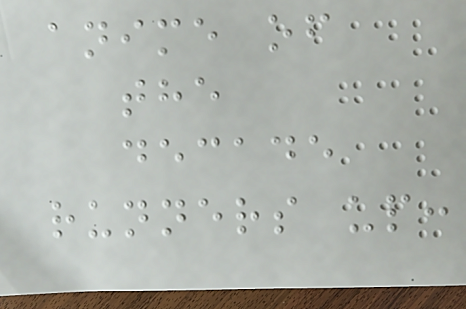anime of
the
decade
runners up:
